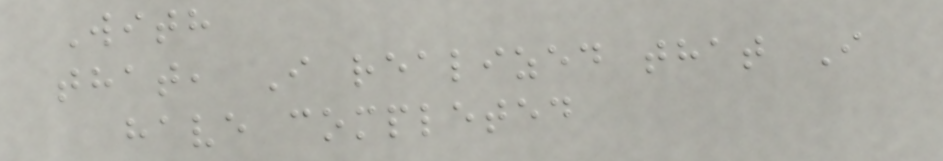With
that, I realized that I
have completed
